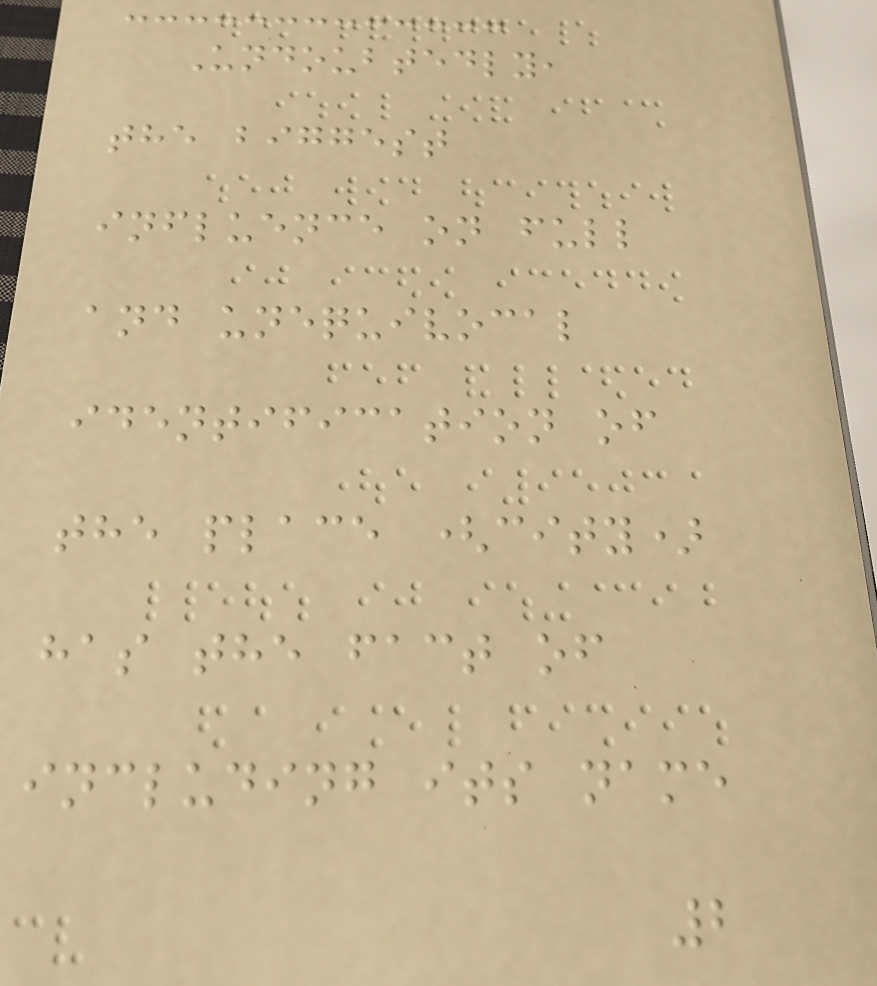Undoubtedly,
the biggest
influence on full
and unequivocal
identification of
the place (city)
has the fact of
including its name
2
